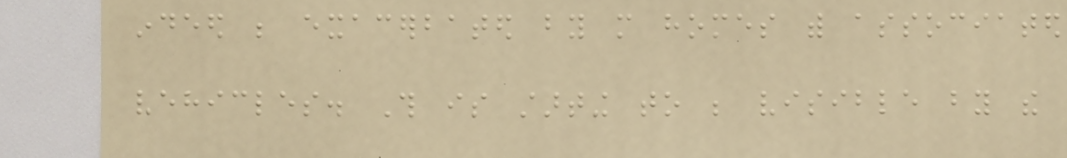indeed be exacerbated by more homes with associated
vehicles. This is starting to be visible by the
